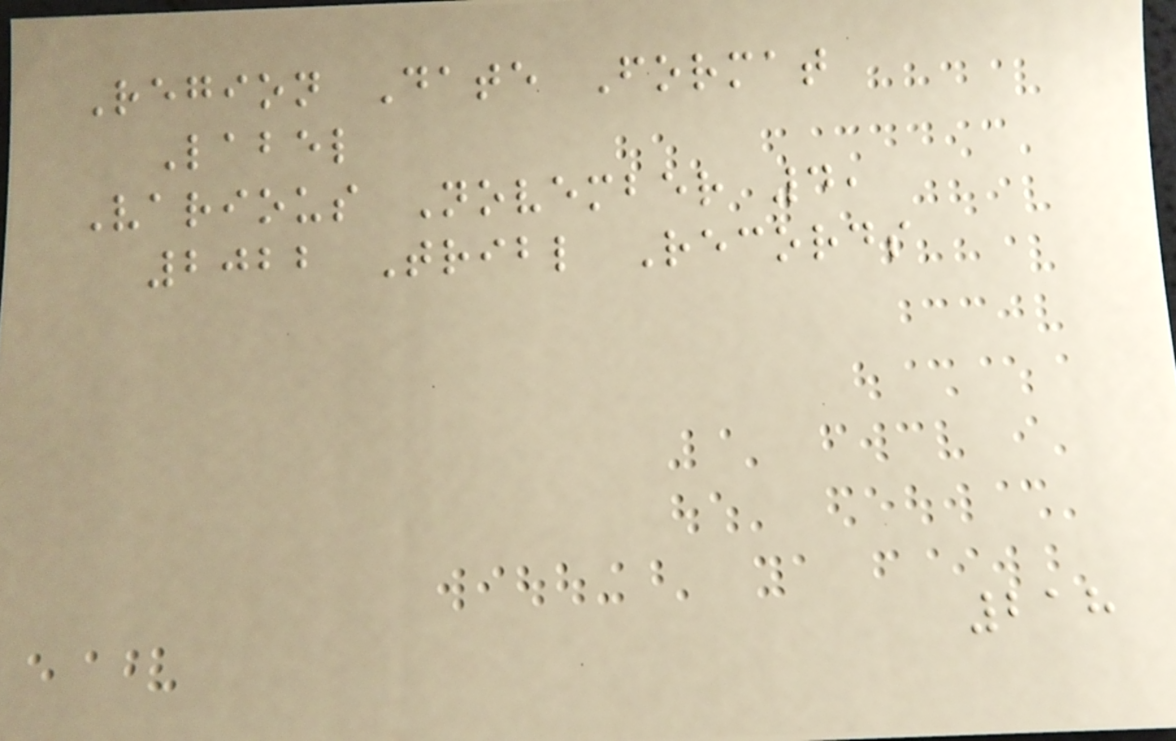Region Date Format
Label
Various November 4,
2022 Tribl Records
218
